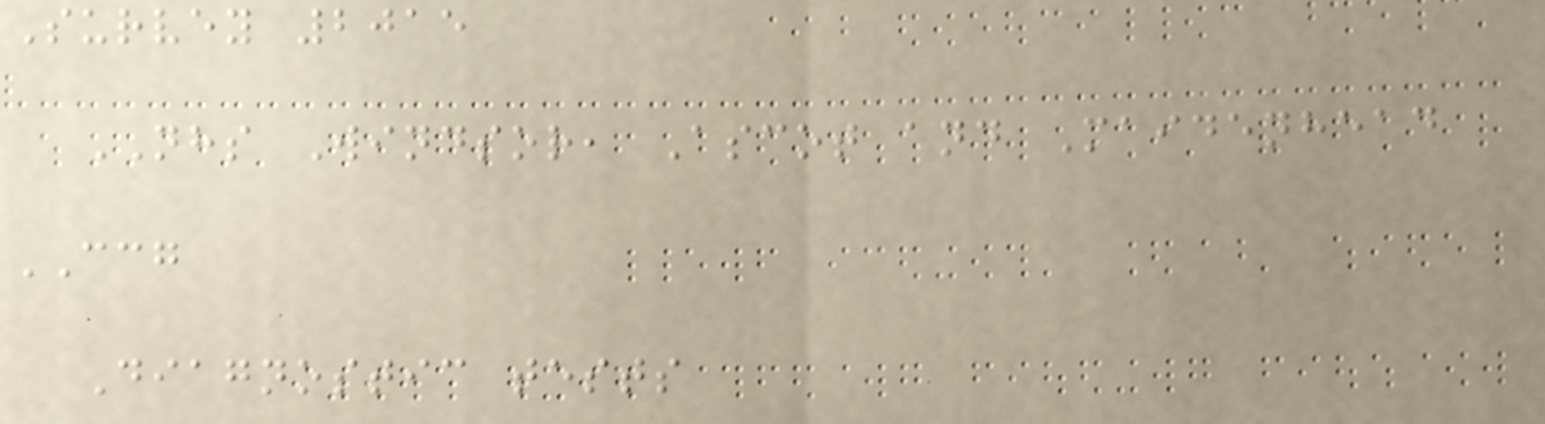Survey 2015
NHS Windsor, Ascot and Maidenhead
CCG
Diagnostic tests
